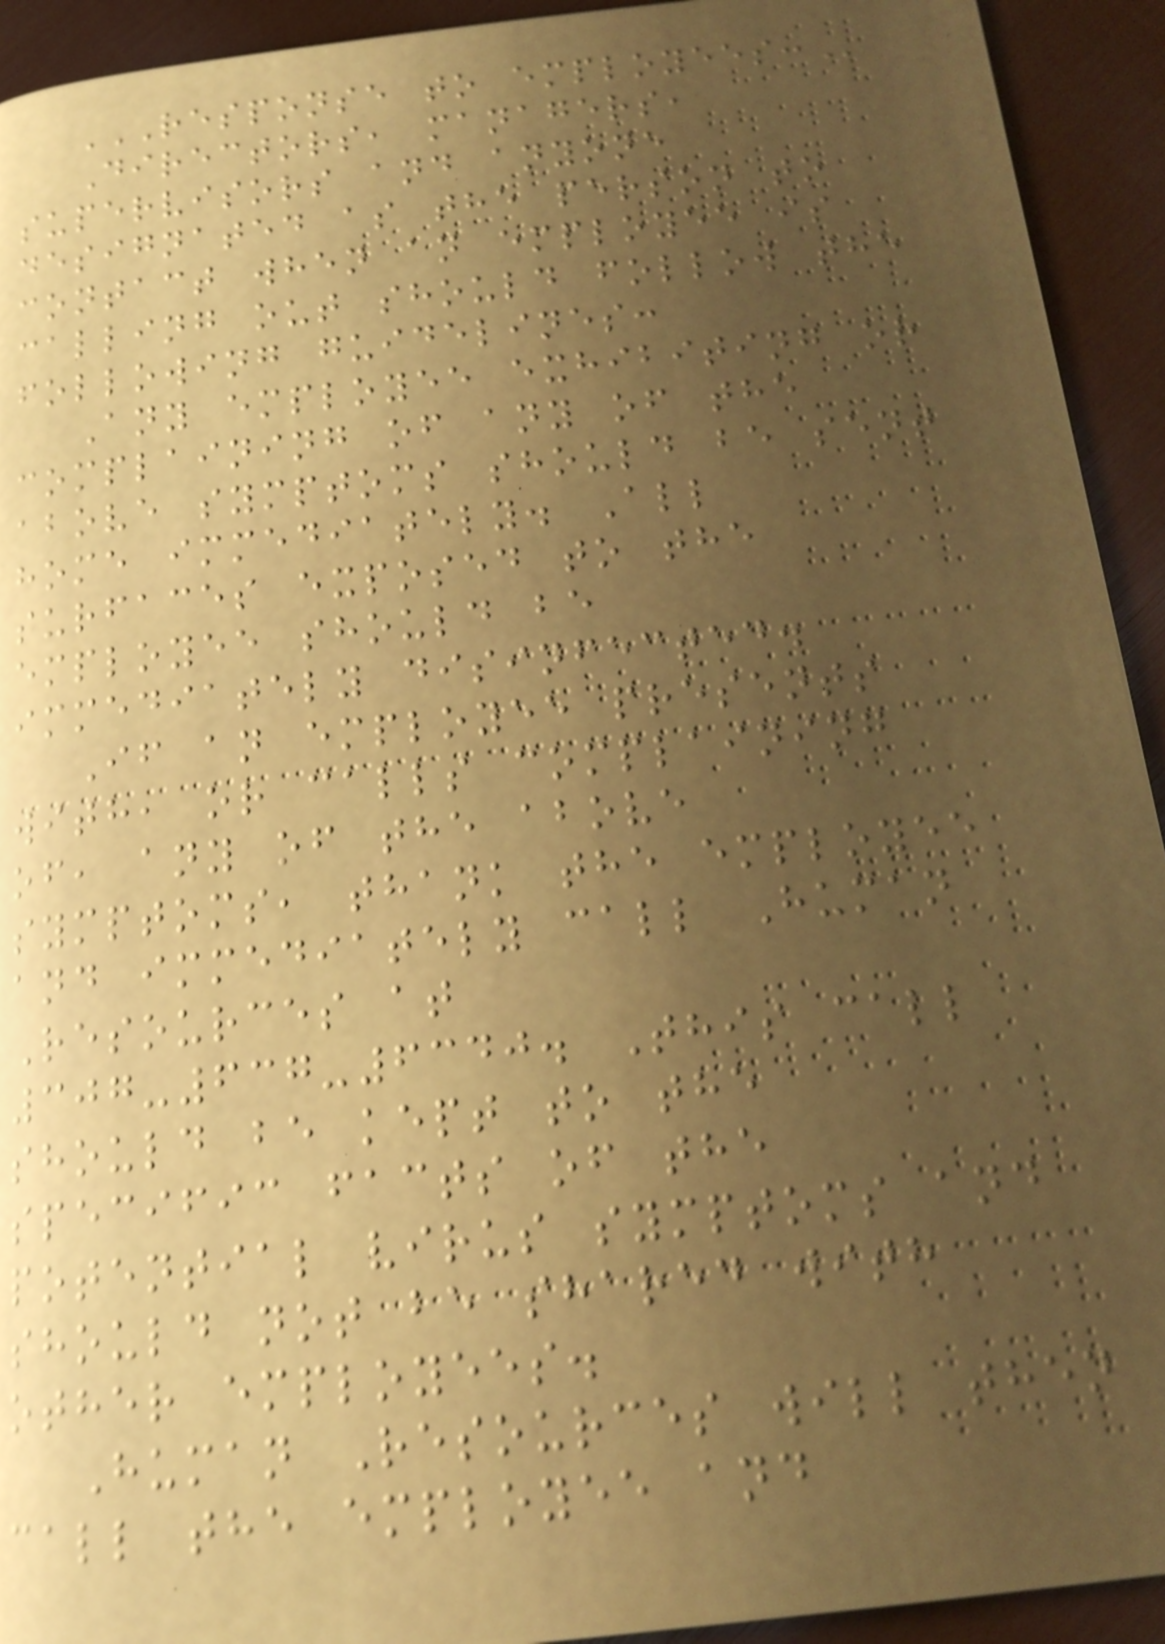RESPONSE TO EMPLOYEES:
Directors, managers,
supervisors and anyone
designated as the person to
contact when an employee is
calling out should follow the
following guidelines:
Any employee exhibiting or
complaining of any of the
above symptoms should be sent
home immediately. All
surfaces exposed to the
employee should be
immediately disinfected.
If an employee presents
with, or calls complaining
of, any of the above
symptoms, thank the employee
and immediately call Human
Resources at
307-637-6340. This call
should be kept to the
specific facts of the
potential virus symptoms and
should not be shared with
other employees.
Human Resources will then
call the employee and
